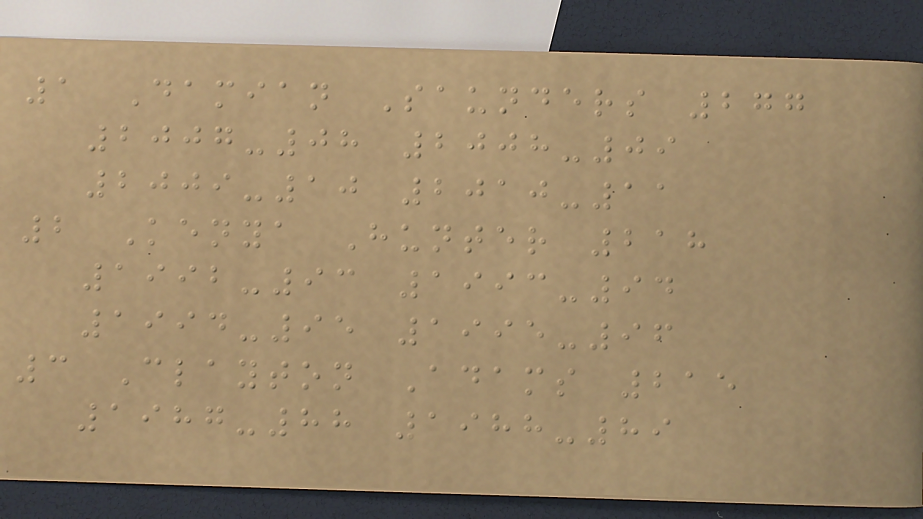1 Damian Saunders 277
2007-08 2008-09
2009-10 2010-11
2 Kenya Hunter 218
1992-93 1993-94
1994-95 1995-96
3 Clayton Adams 215
1987-88 1988-89
